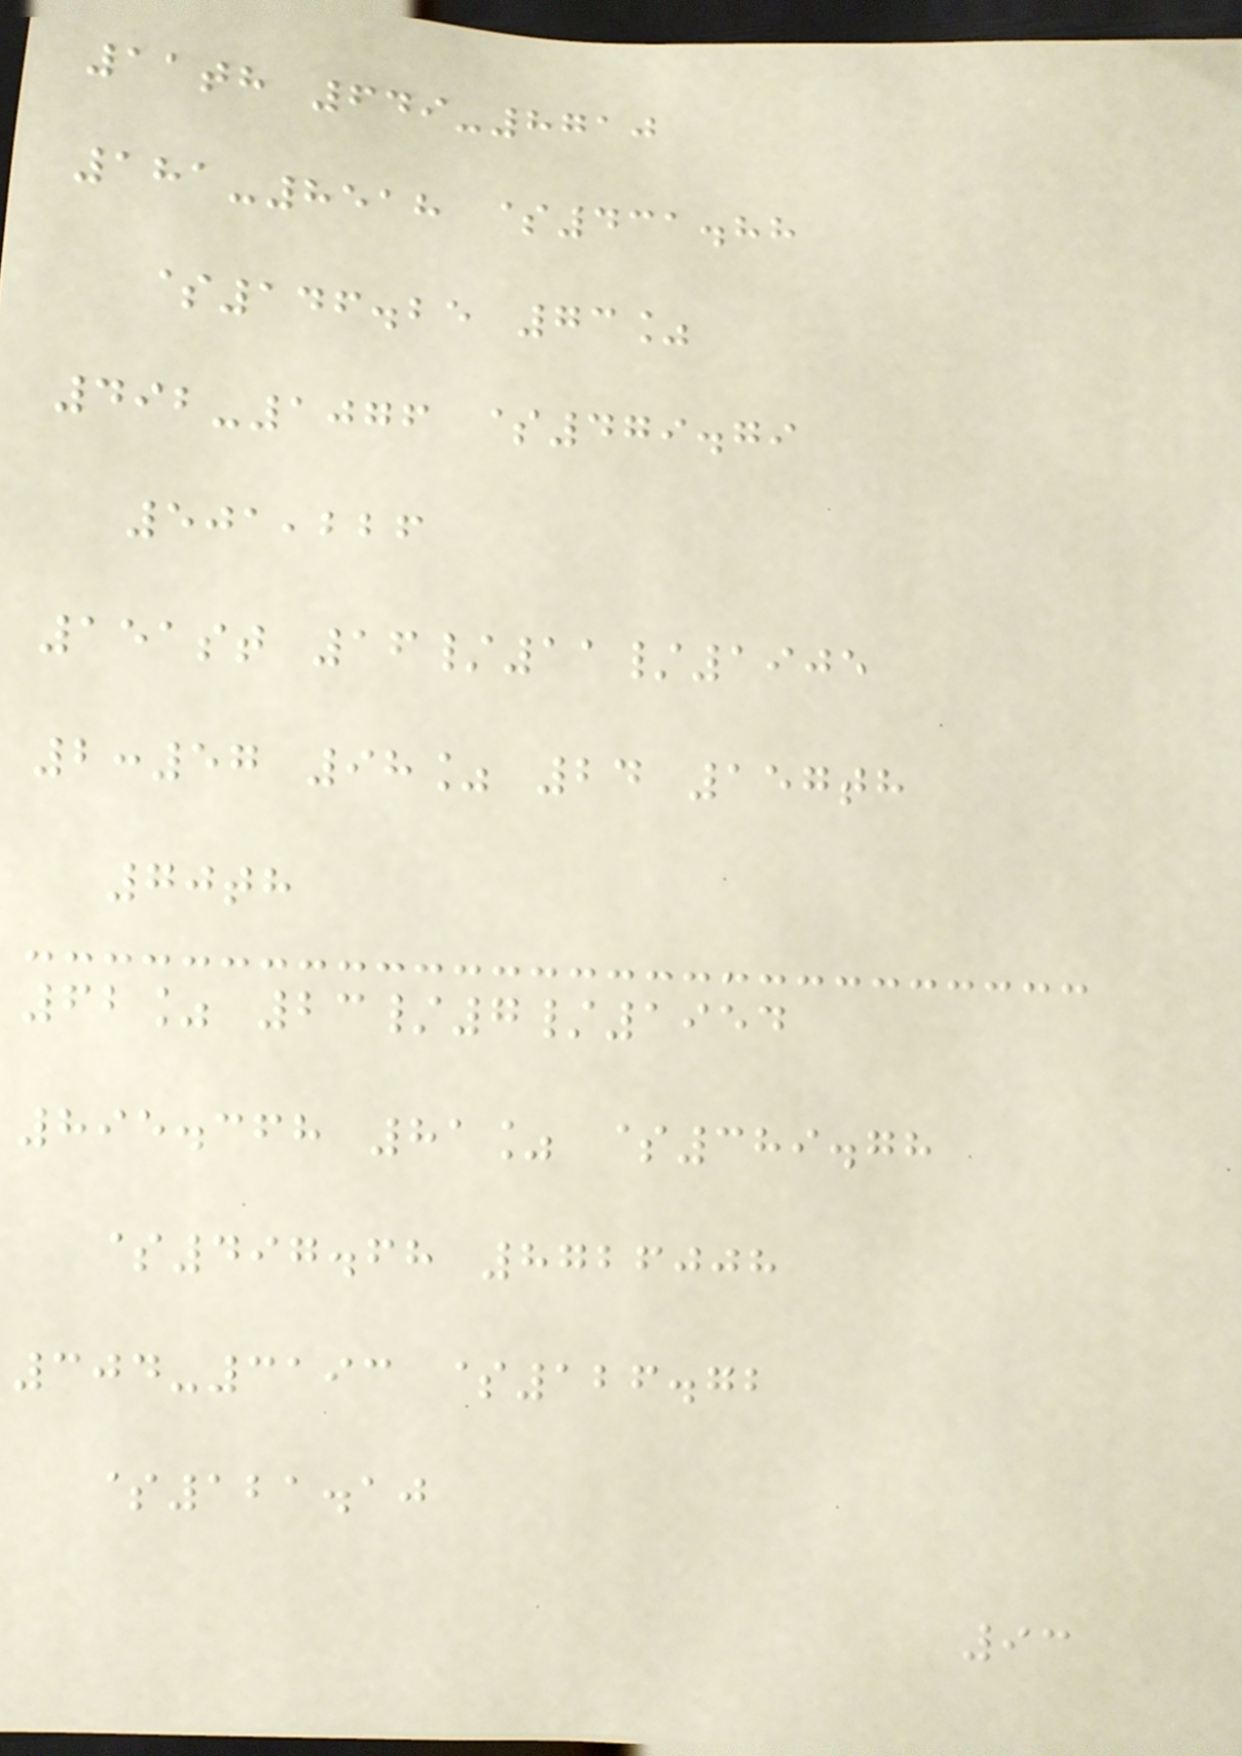11th 649-8710
181-8518 $431.88
$146.25 73%
492-1076 $479.79
501,226
151st 16/11/1905
2:57 98% 24 157th
70th
62% 23/7/1954
895.368 81% $389.78
$497.68 8726008
304-3193 $126.72
$121.10
93
